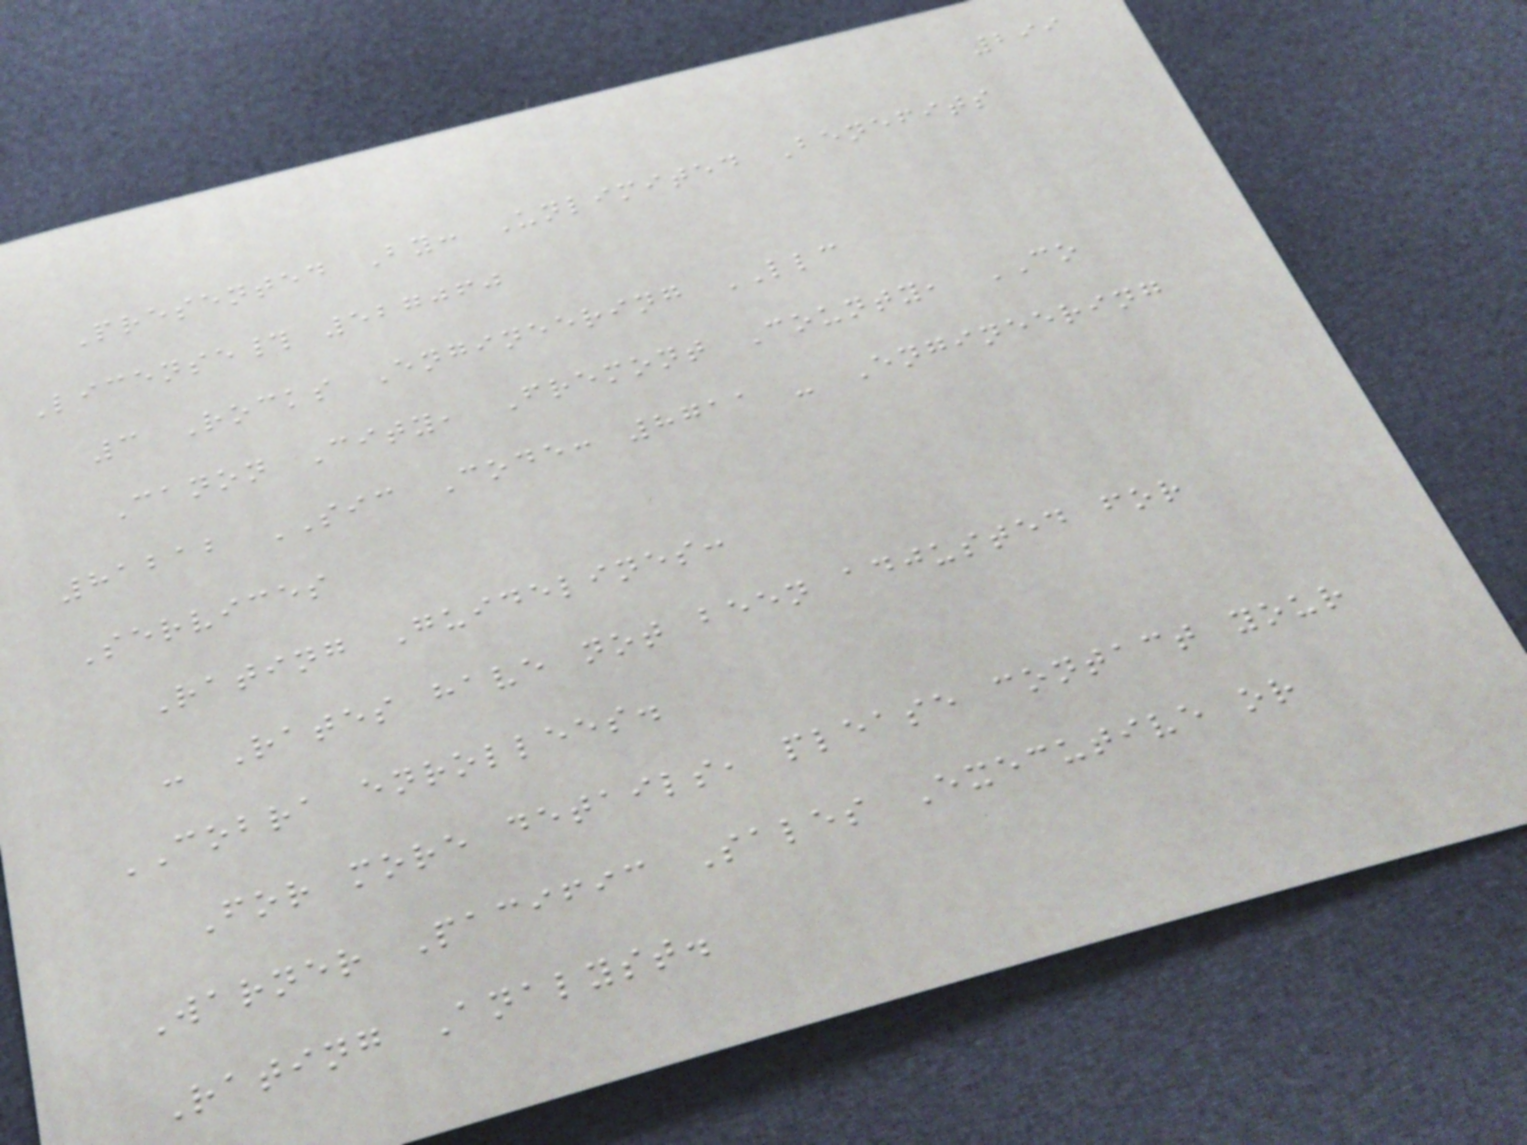299
Presented By: Unlimited Benefits
License# 527060
3 Rocks Engineering LLC
Canon City, Fremont County, CO
81212 SIC Code: 8711 - Engineering
Services
Rating Guidelines:
- Rates have not been adjusted for
COBRA enrollees.
For more details, please contact your
Warner Pacific Sales Executive or
Rating Analyst.
